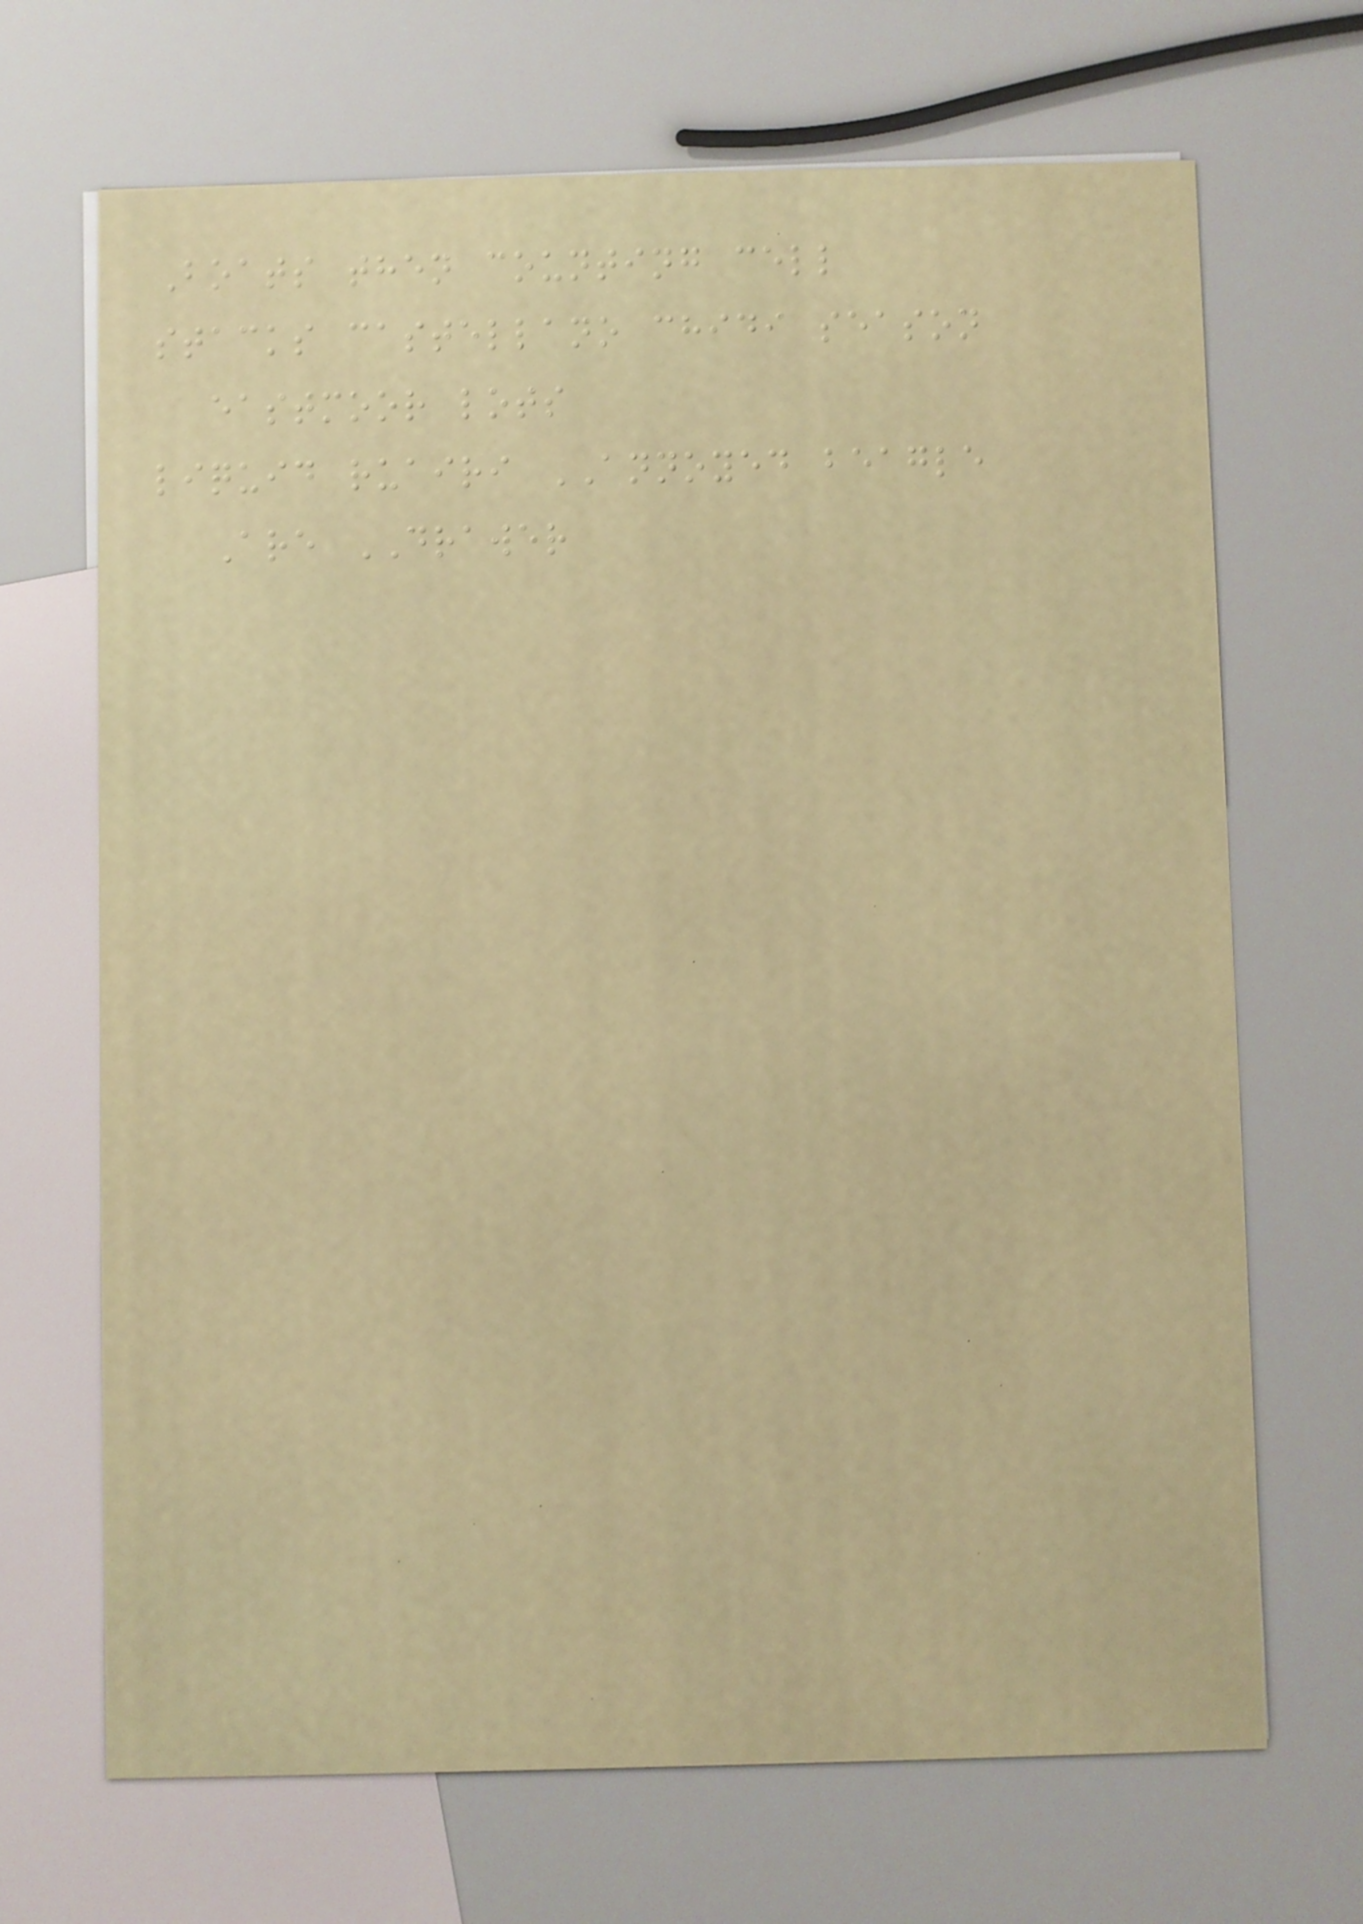Boats then counting cell
stacks castellano chidi season
eastmoor lots
liquid ruairi ANNOYED beagle
Are DRAWER
